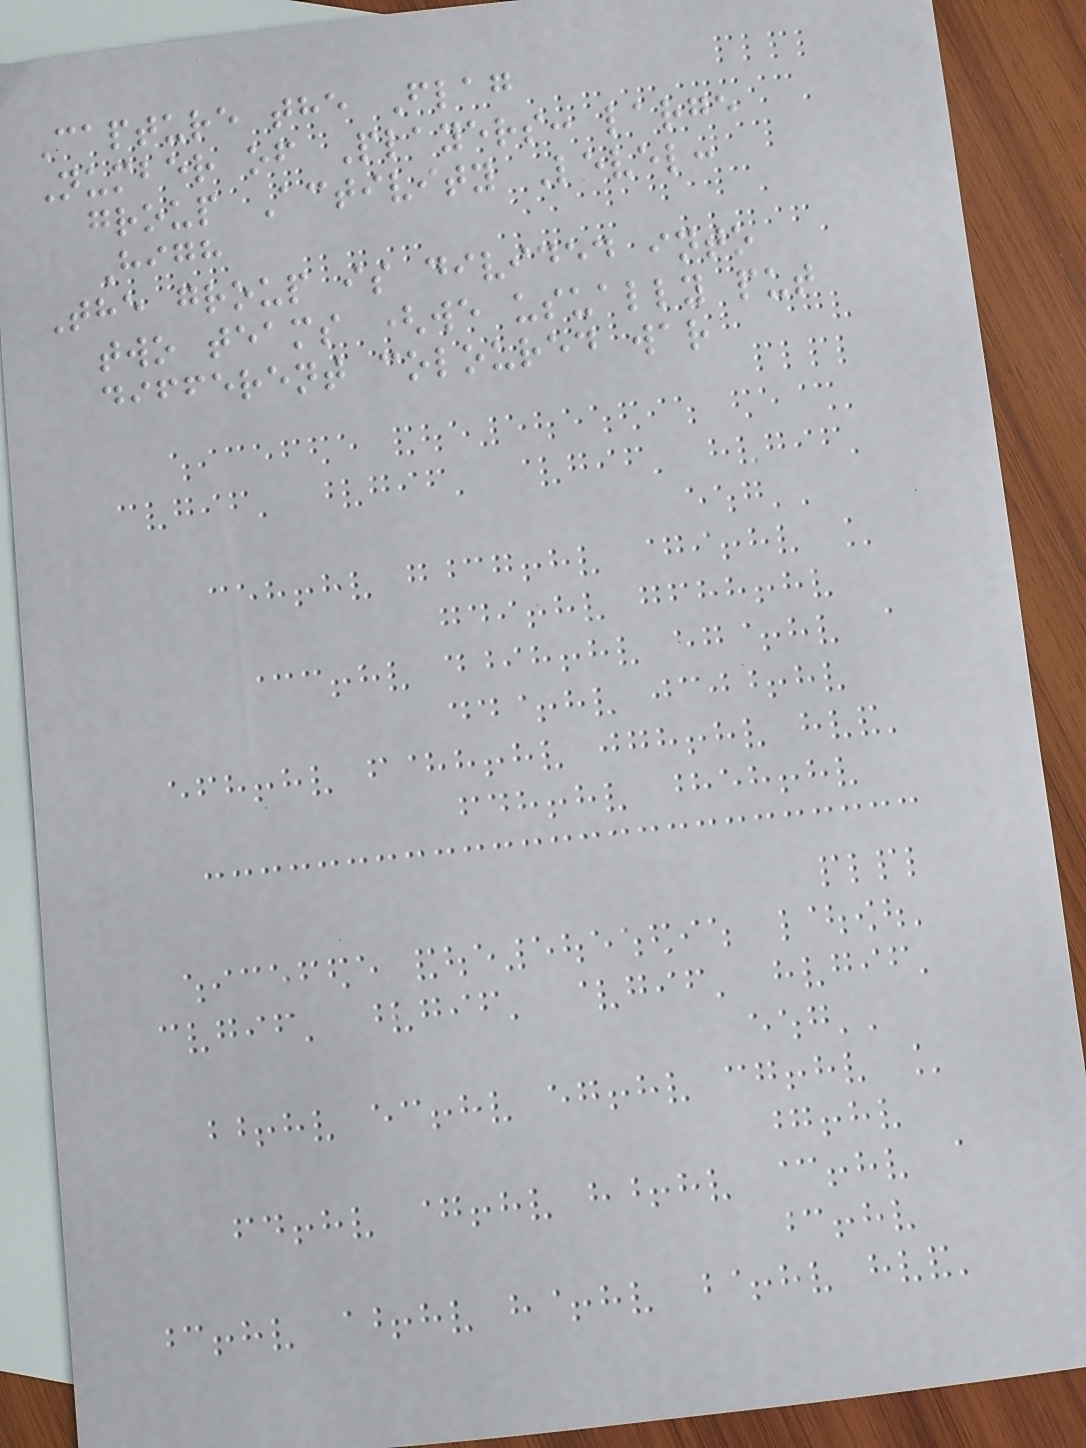Capture the Flag
Number of Players: large
group Activity Level:
High
The group is divided into
two teams (we usually put
different coloured war
